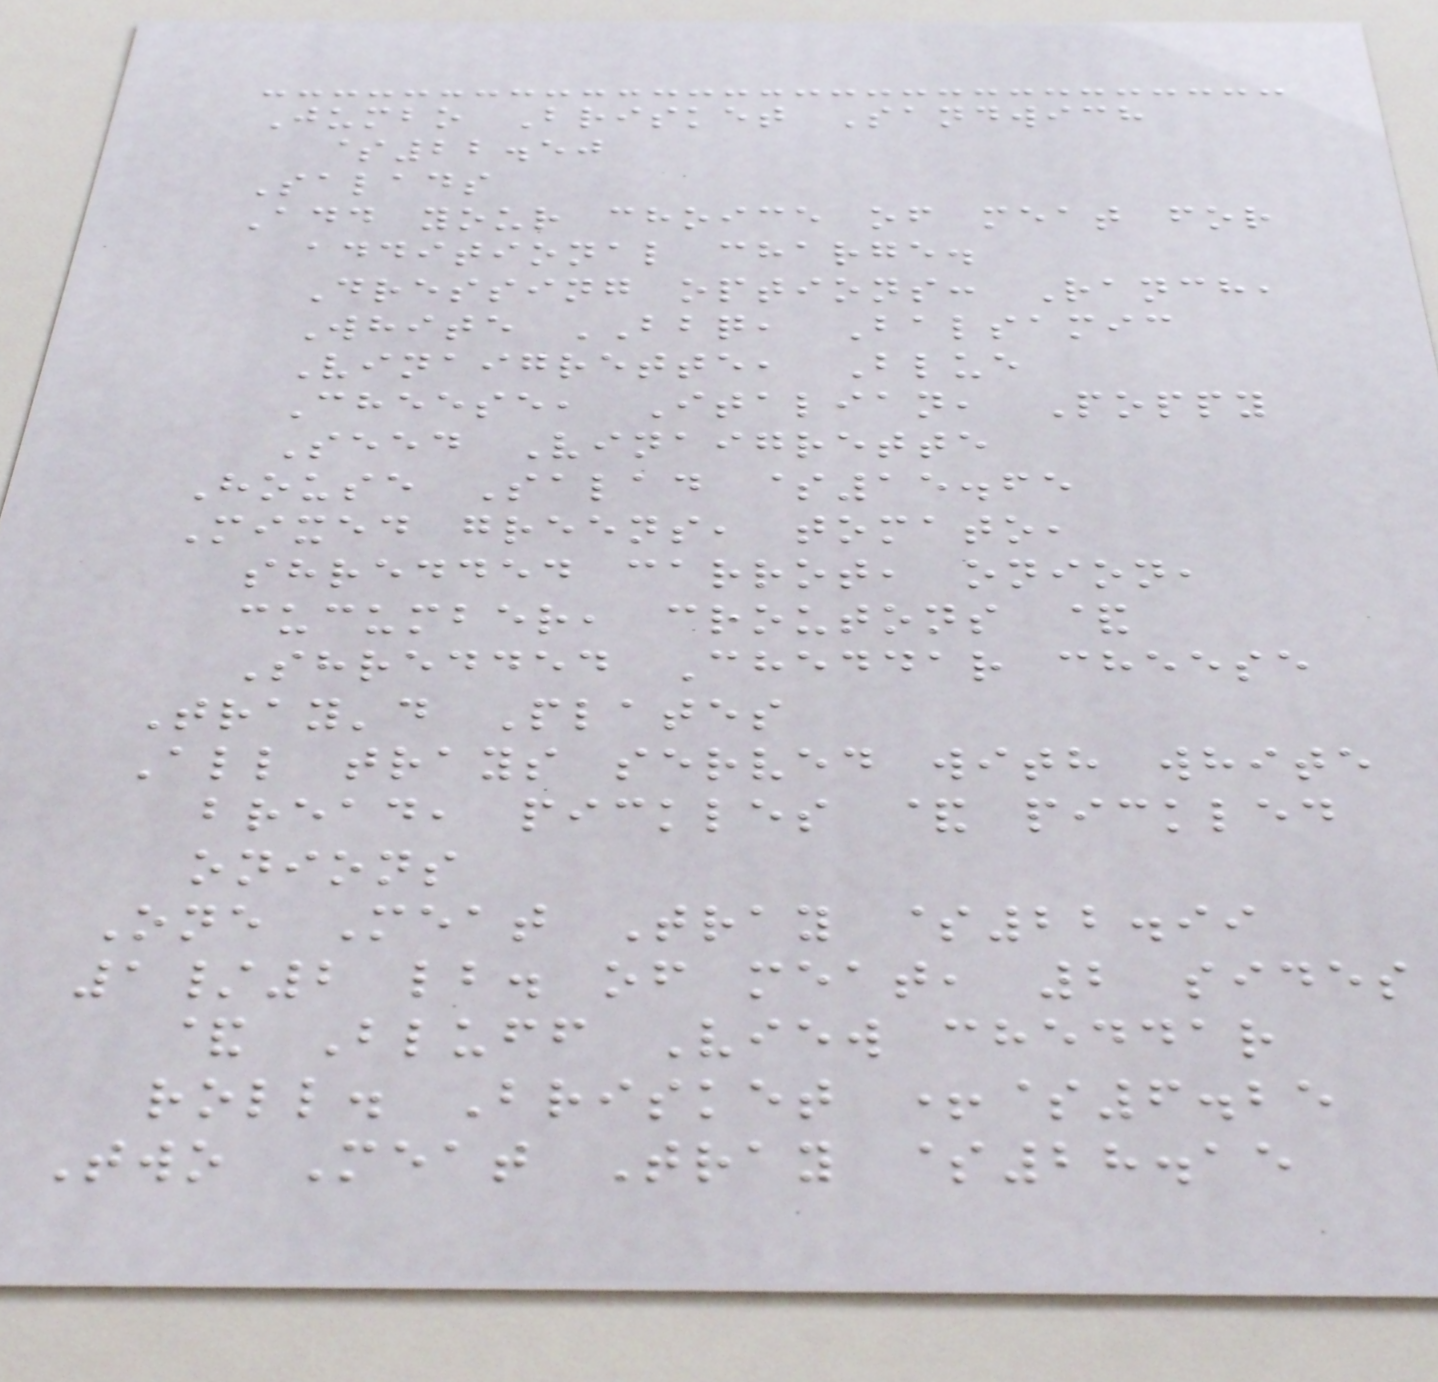Jumbo Brisket Sandwich
$22.50
Salads
Add your choice of meat for
additional charge.
Dressing options: Ranch,
White BBQ, Balsamic
Vinaigrette, Blue
Cheese, Italian, Poppy
Seed Vinaigrette
House Salad $15.65
Mixed greens, tomato,
shredded carrot, onion,
cucumber, croutons &
Shredded Cheddar cheese
Tray'd Plates
All trays served with white
bread, pickles & pickled
onions
One Meat Tray $22.99
1/2 lb. of meat, 2 sides
& Bluff View cheddar
roll. Brisket +$6.25
Two Meat Tray $28.15
